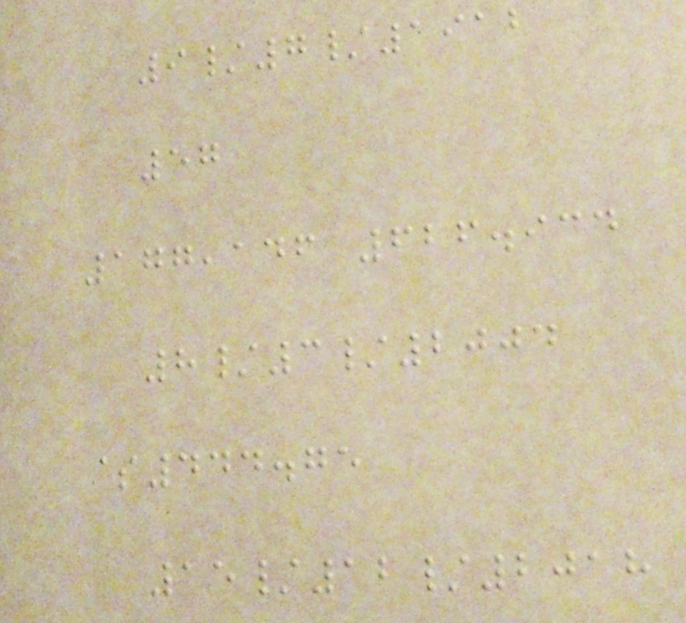9/7/1912
57
177,146 626.934
8/3/2004
$444.75
15/12/2018
